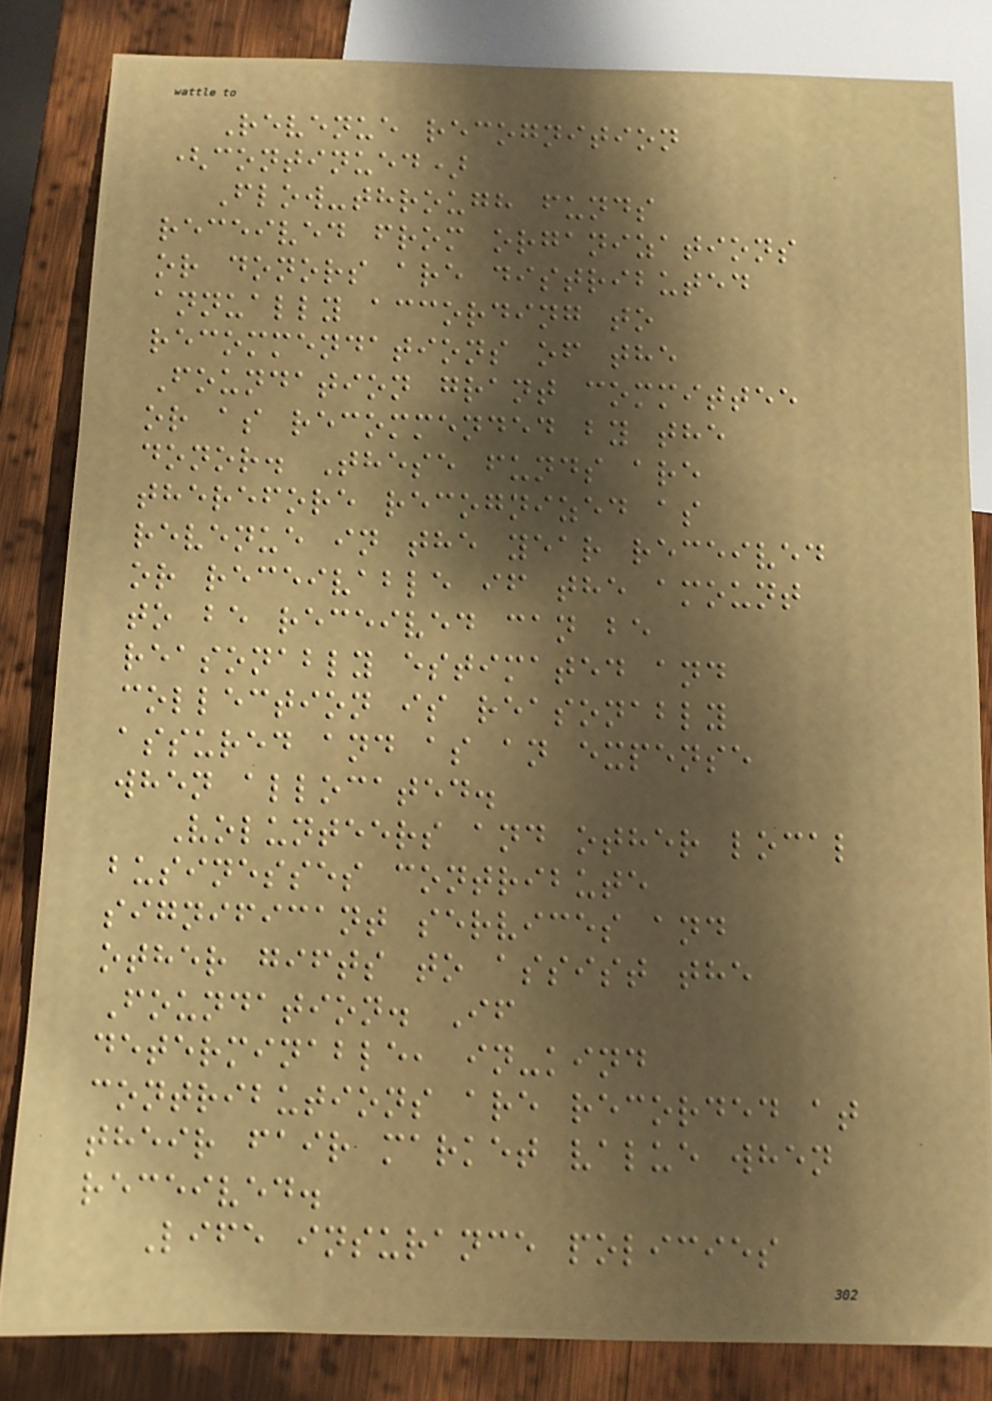Revenue recognition
(continued)
Flow-through funds
received from organizations
or donors are distributed
annually according to
recommendations of the
Foundation grant committee
or as recommended by the
donor. These funds are
therefore recognized as
revenue in the year received
or receivable if the amount
to be received can be
reasonably estimated and
collection is reasonably
assured and as an expense
when allocated.
Volunteers and other local
businesses contribute
significant services and
other gifts to assist the
Foundation. If
determinable, in-kind
contributions are recorded at
their fair market value when
received.
Life insurance policies
